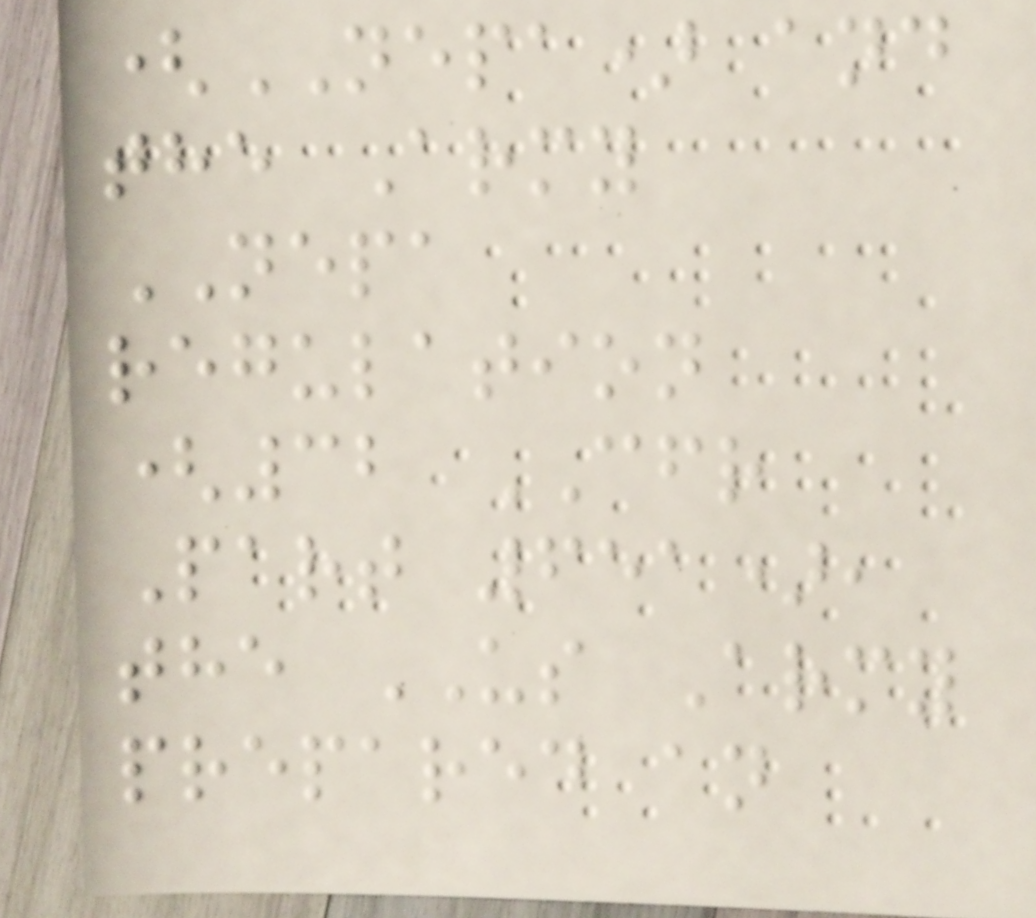(NEPA) and
the Army
NEPA
regulation
(32 CFR
Part 651),
the US Army
prepared an
